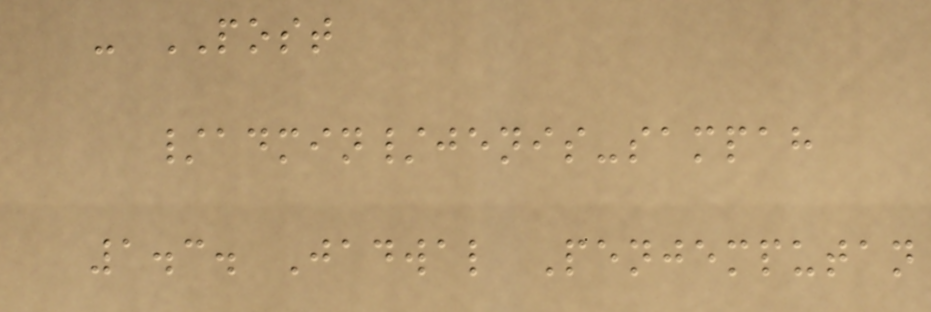- POST
/admin/jenis-sampah
1.3. Jadwal Penjemputan
